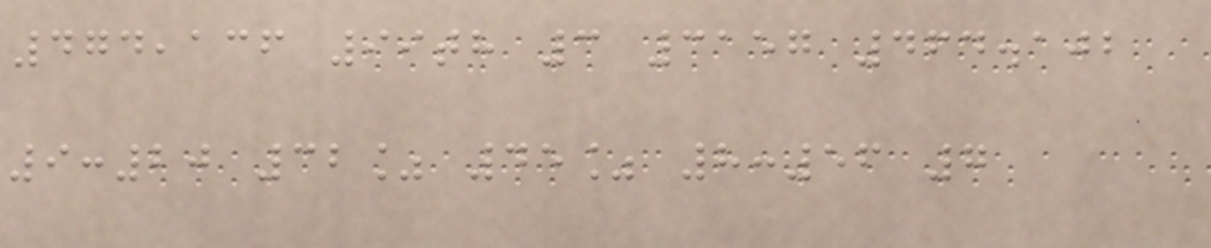474,136 99th 3 3157 464.102
9:20 32% 45% 8:56 7
